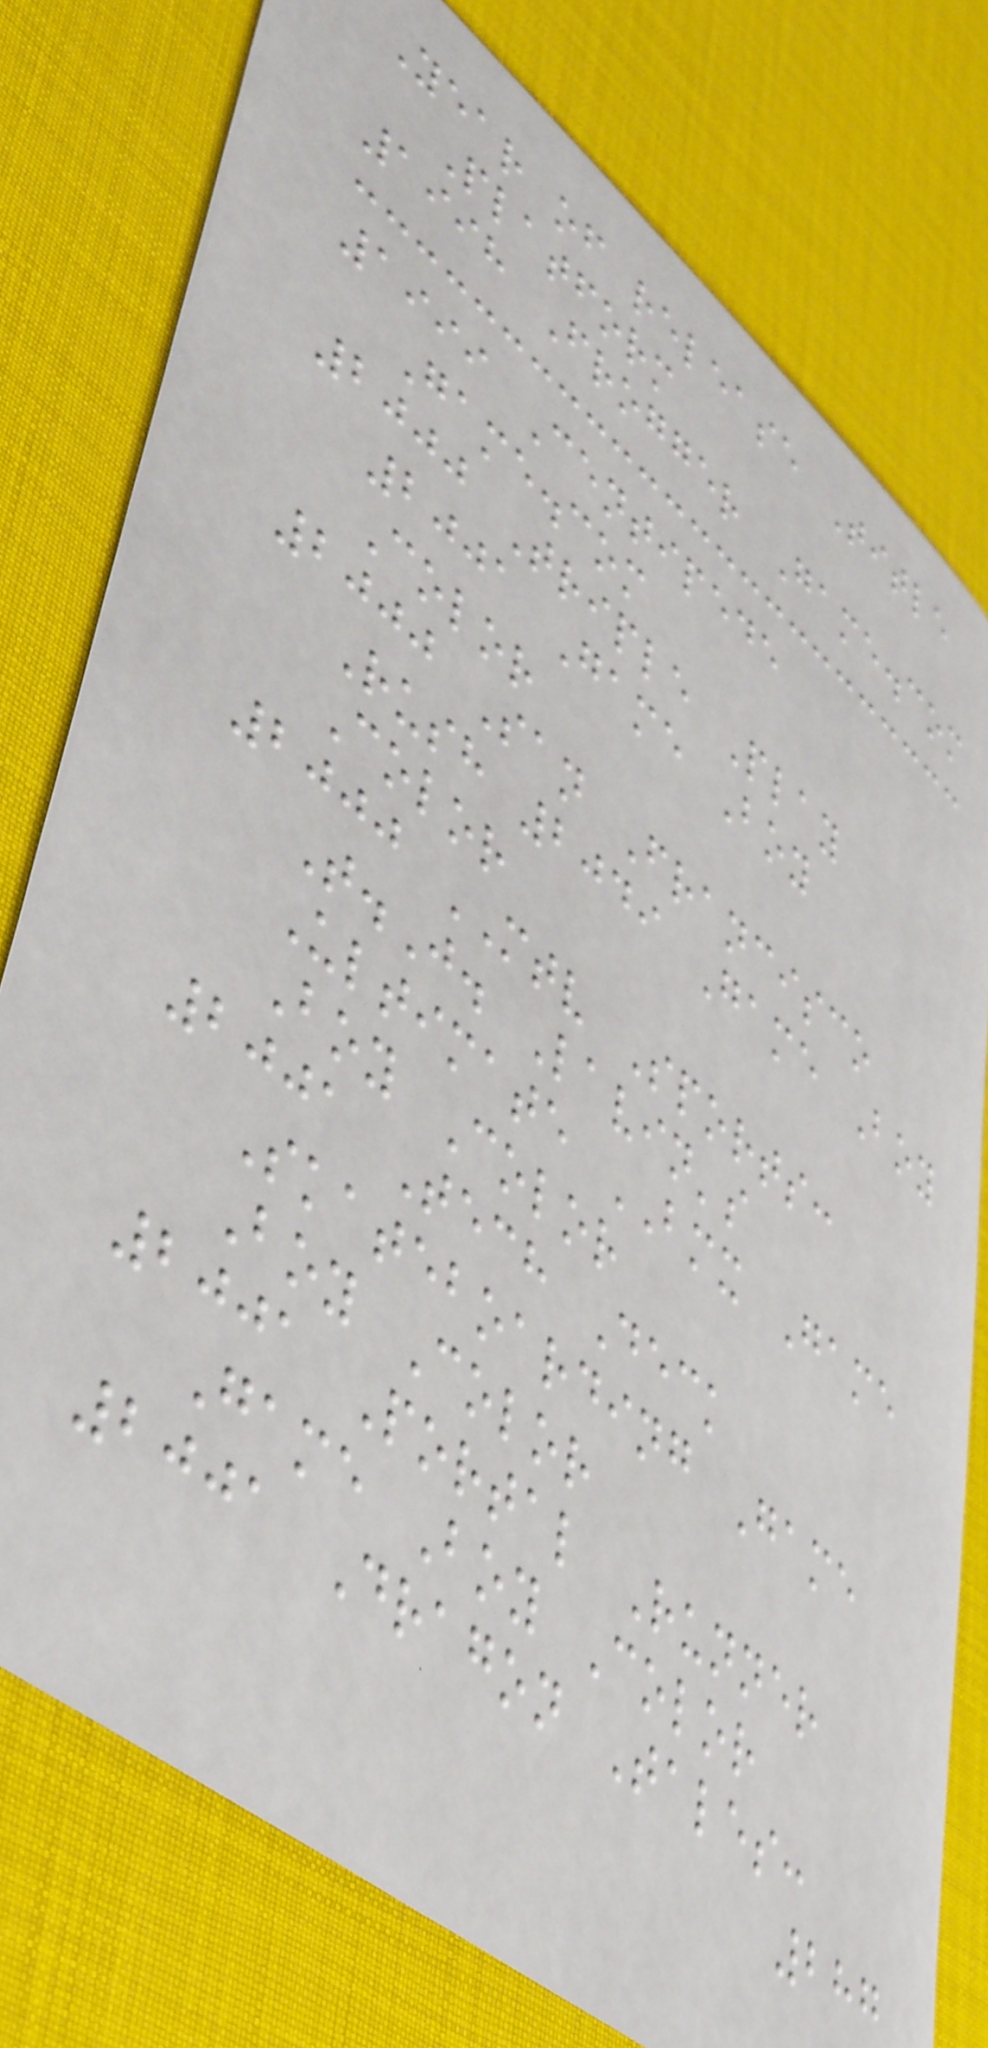Year of release Title
Platform
1998 Frogger Game.com
1999 Centipede
Game.com
2000 Triple Play
2001 Game Boy
Color
2000 San Francisco
Rush 2049 Game Boy
Color
2000 MTV Sports:
T.J. Lavin's
Ultimate BMX Game
Boy Color
2001 Tech Deck
Skateboarding Game
Boy Color
2001 Portal Runner
Game Boy Color
2001 Dragon Tales:
287
